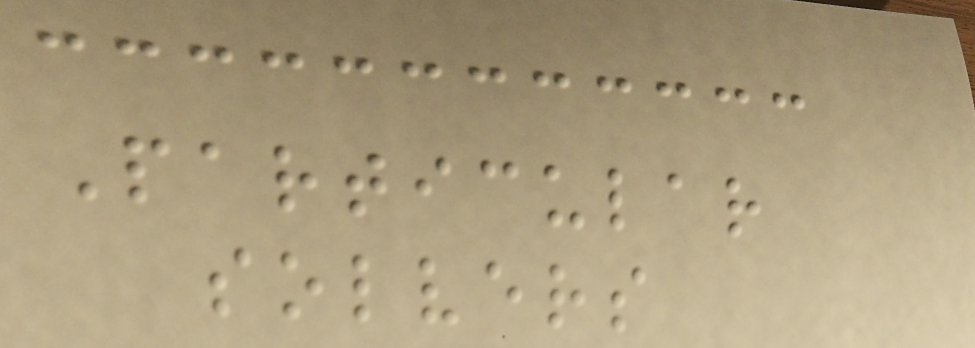Particular
solvers
